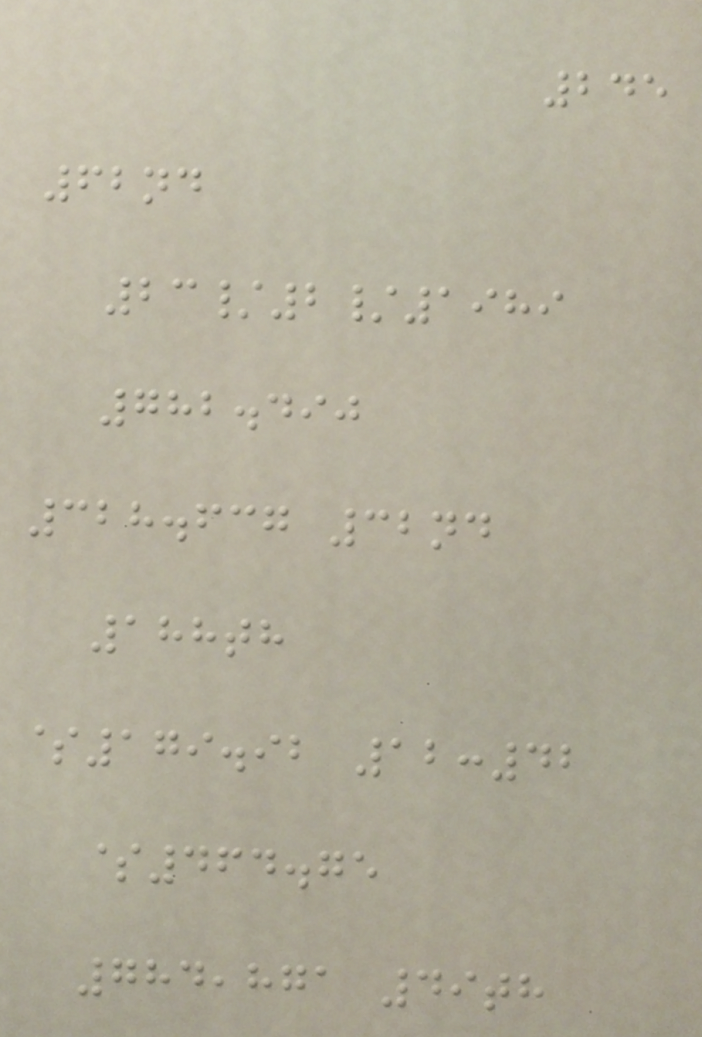245
62nd
23/2/1989
782.490
328.637 32nd
188th
$179.92 12:42
$464.75
784,871 49th
